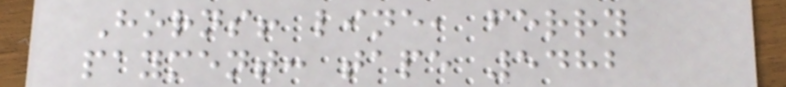Horns! line, ferry
payment: tape 5482
